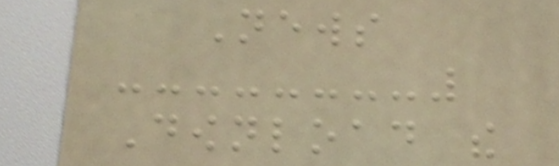News
Download the
